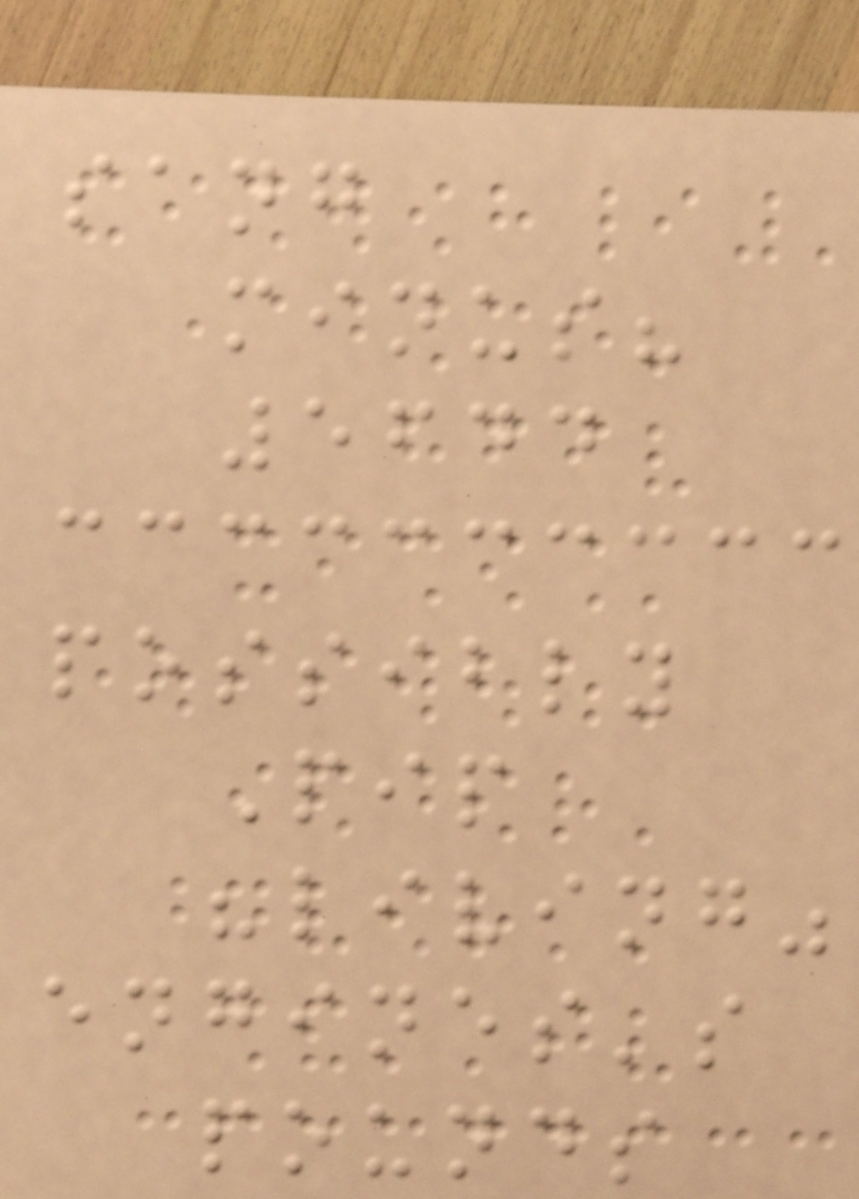sang
minus?
5644
possibly
Pip
"living"
engines's
pounds
